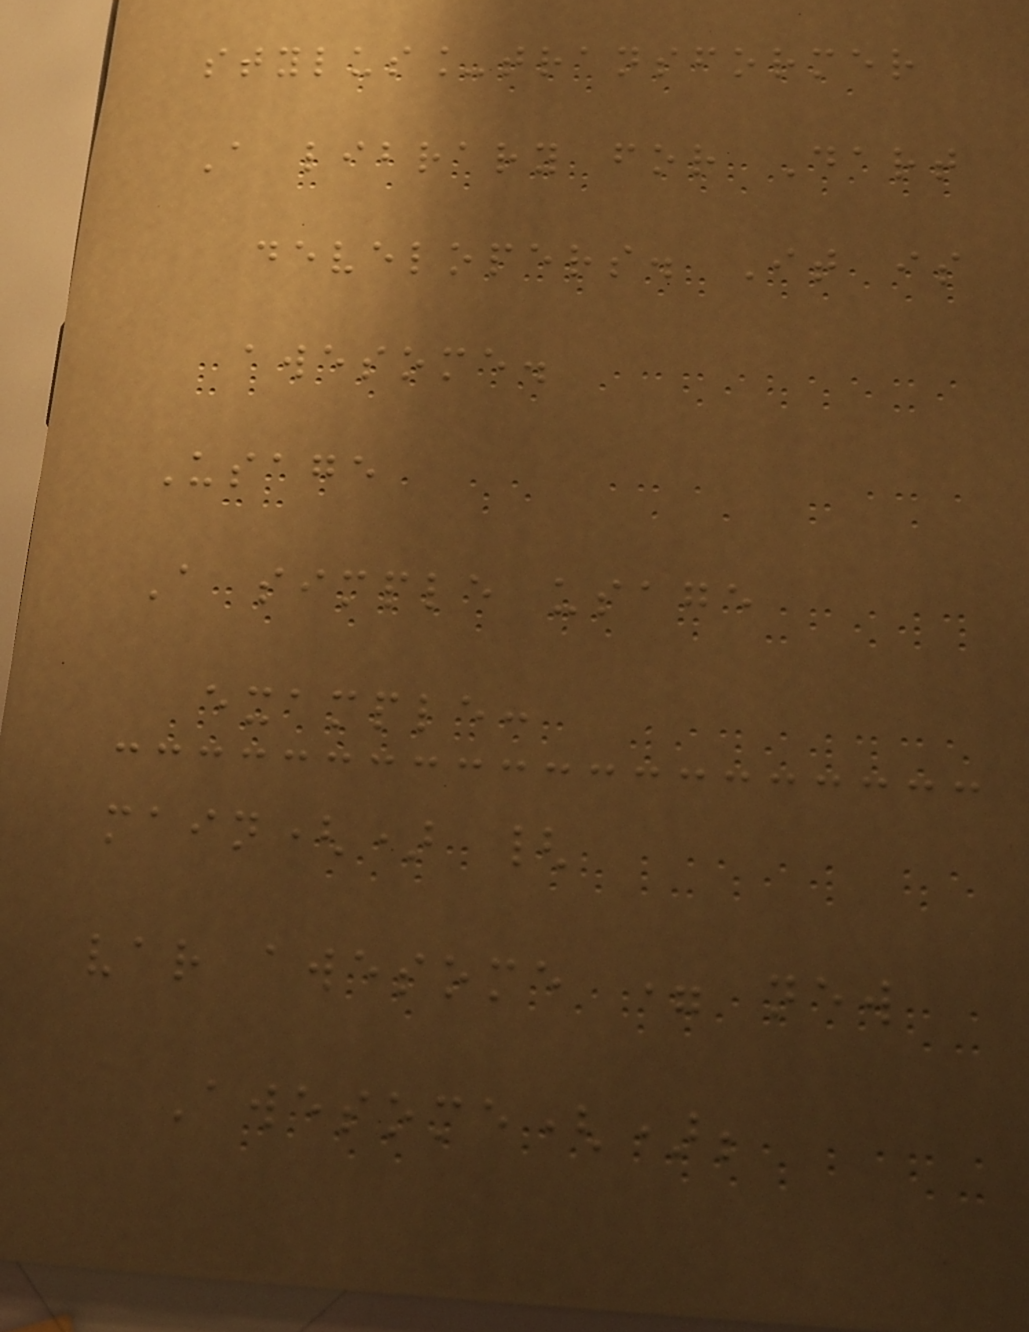stylus_transformer
A library for Dart
developers. It is
awesome.
Usage
A simple usage
example:
main() {
var awesome = new
Awesome();
